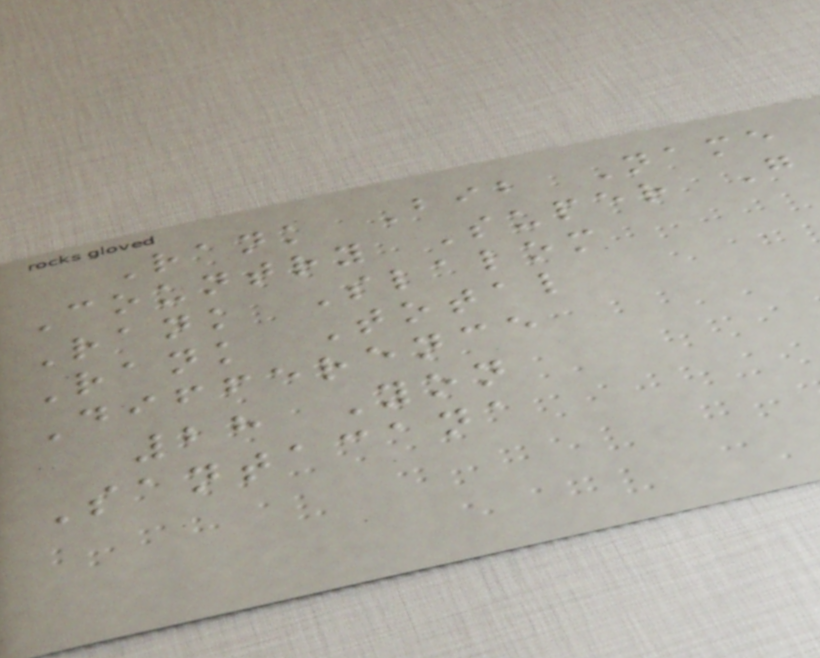Rank Bib Name
Country Super G
Rank Slalom
Rank Total
Difference
28 Yon
Santacana
